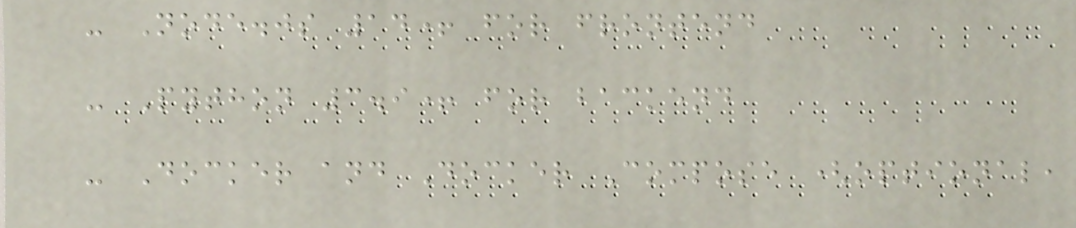- Node.js 14+ for frontend
- Python 3.9+ for backend
- Docker and Docker Compose (optional,
